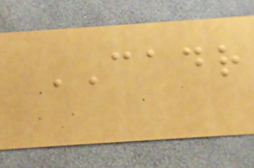CADR
